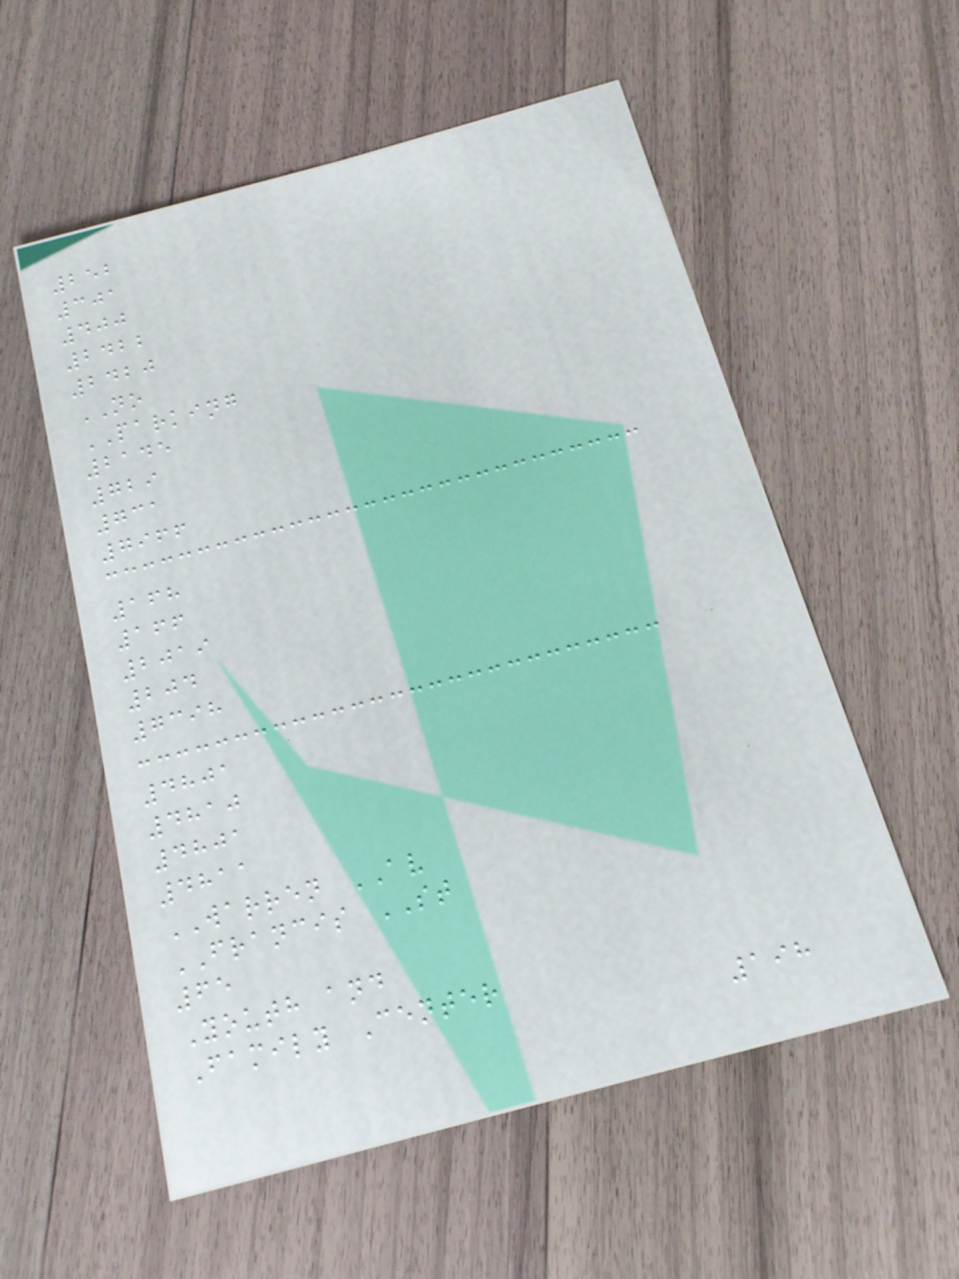252
301
400
2422
2420
NO
PARKING
2145
729
731
7966
168
166
2019
204
7398
4801
4810
4801
4811
WARREN AV
FRANCIS ST
65
Youth and
Family Center
198
